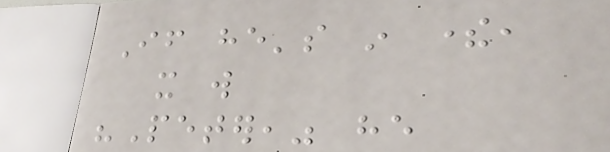If he's in there,
it will
"Peter," he
